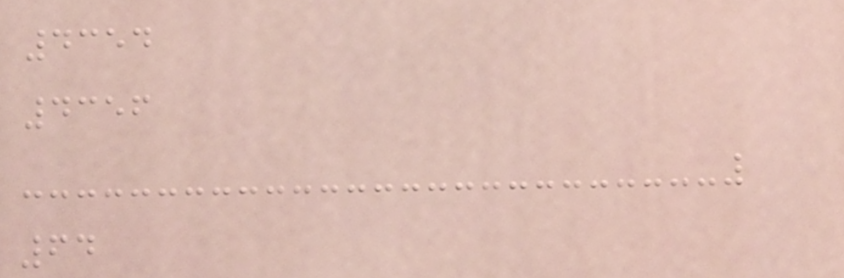4354
4356
64
